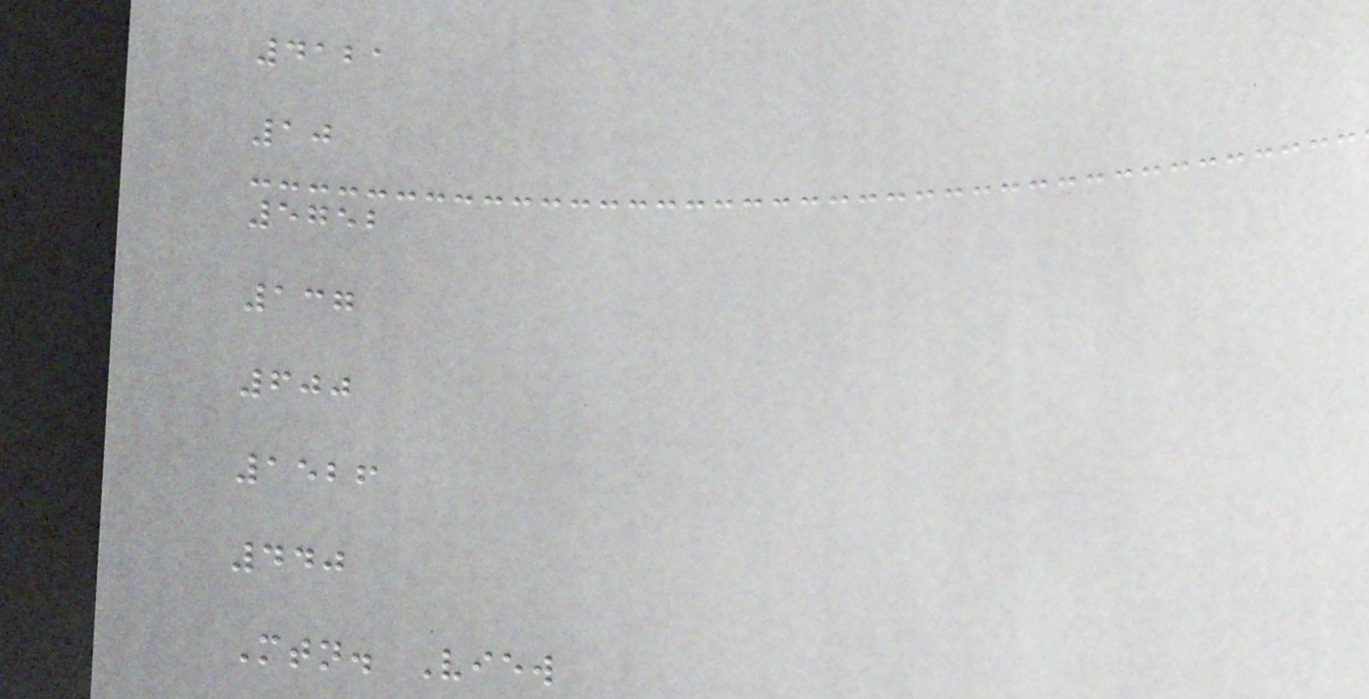4121
10
5752
137
600
1526
440
Mtn. View
